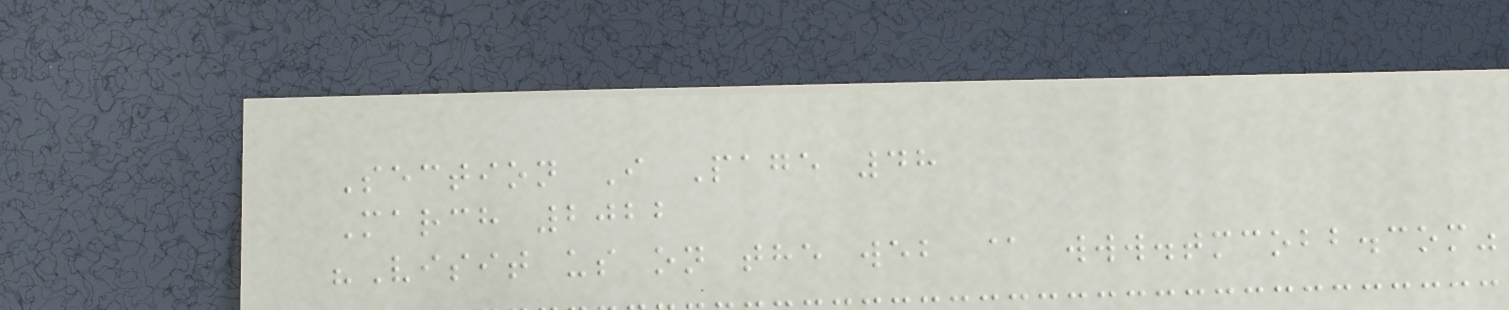Section I Page 48
March 2022
"Visit us on the web @ www.tmcobb.com"
